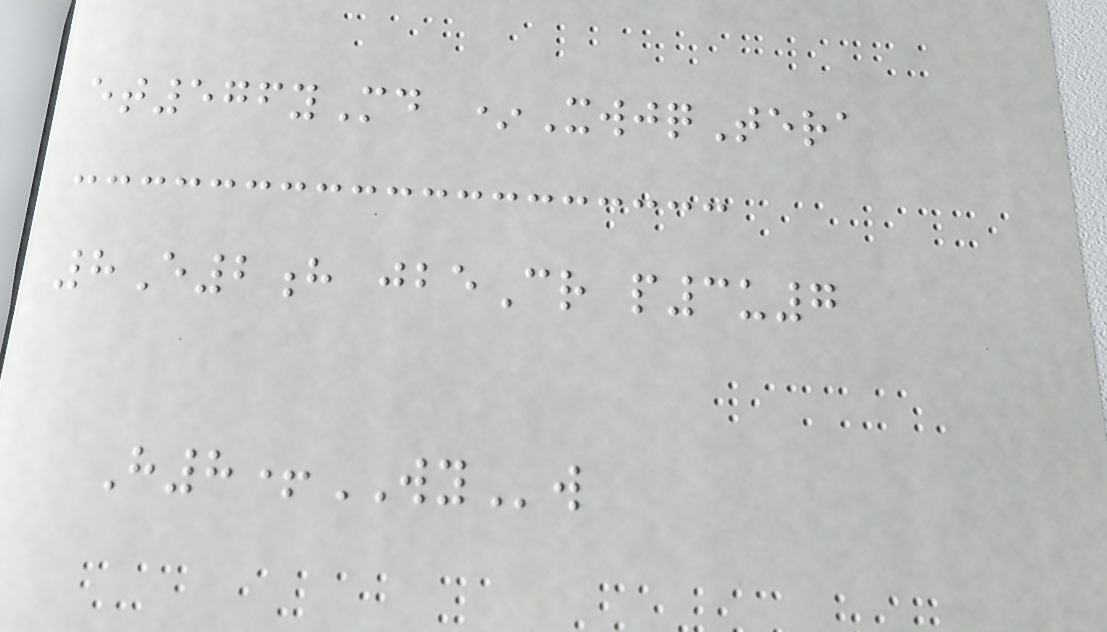et576yMd *XwjqTera
8E2h jbeCr p3u7
H8+WYw
